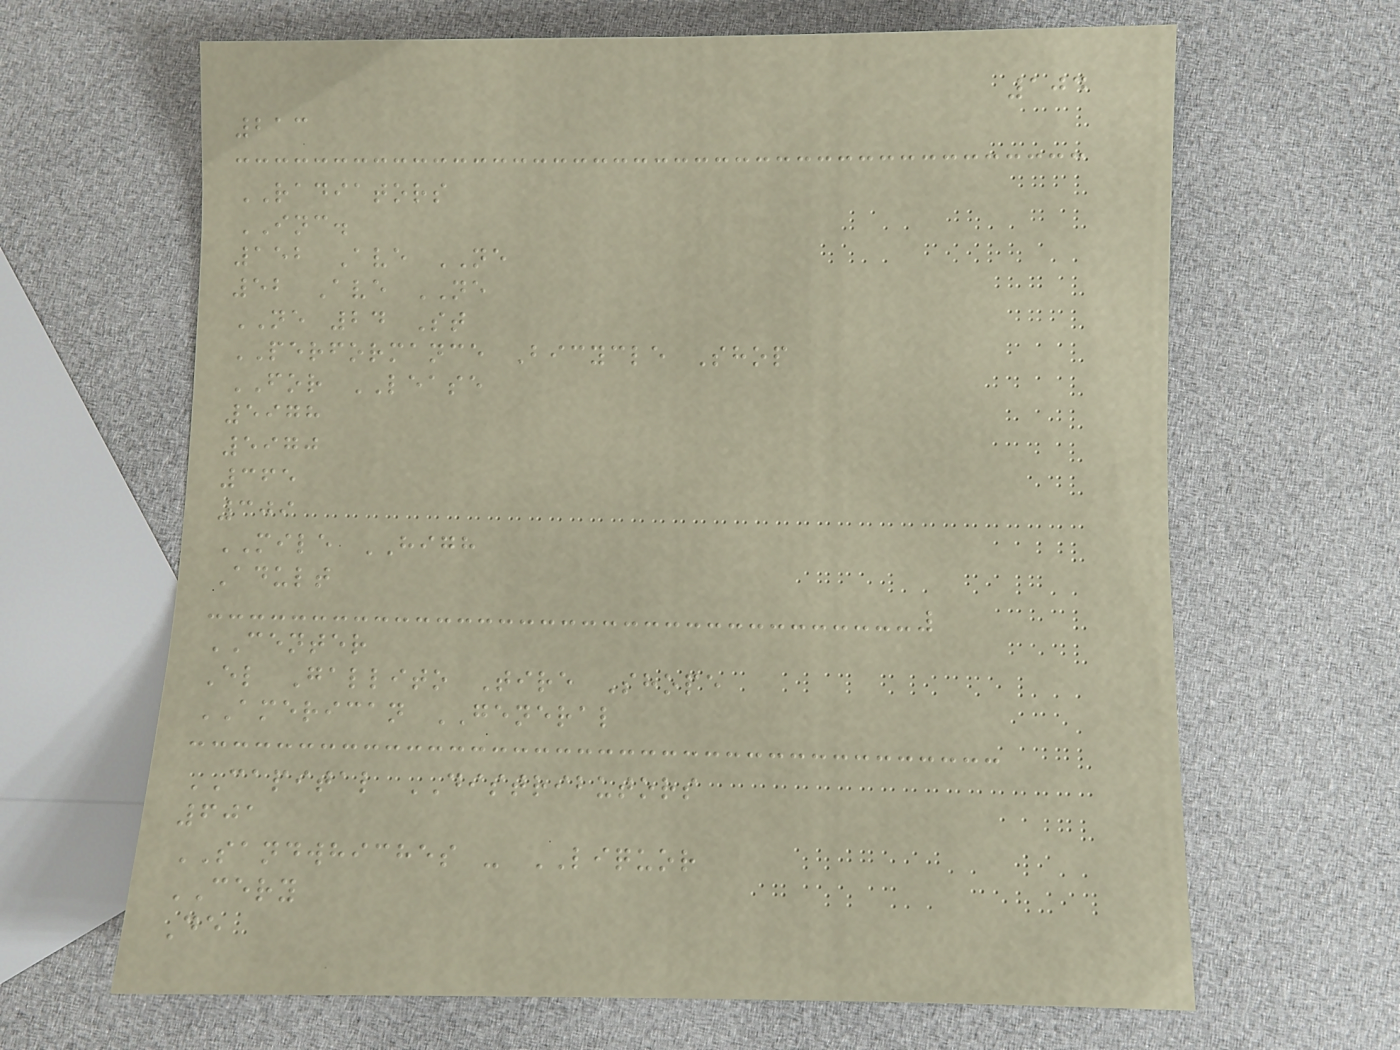104
213
RADIATORS
INC.
152 Ave NE
52 Ave NE
NE 24 St
PERFORMANCE Bicycle Shop
FOR LEASE
5978
5970
365
309
MILE HIGH
Adult
CENTER
El Gallito Tire Shope
AMERICAN GENERAL
CAPITAL DISTRIBUTORS
601
SANDWHICHES - LIQUOR
CERY
De
